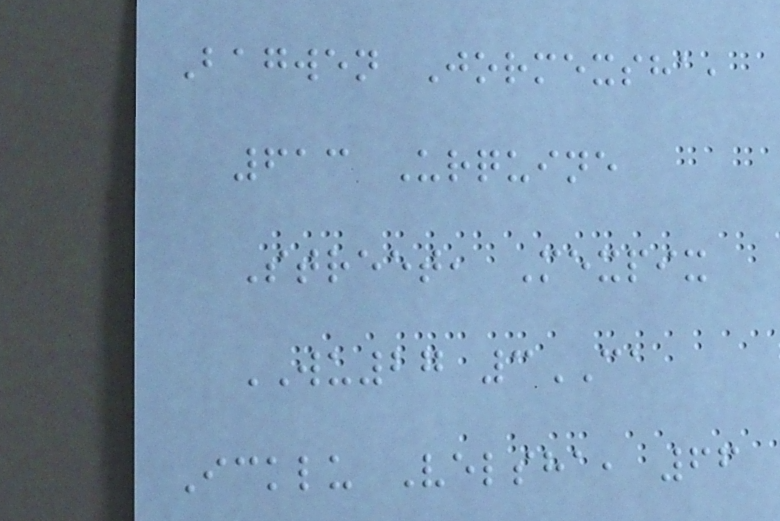Bagwen Jormexsha,
613 Urquine
Street, Mexpix
WU27 3CA
Icklu Velsha, 66
